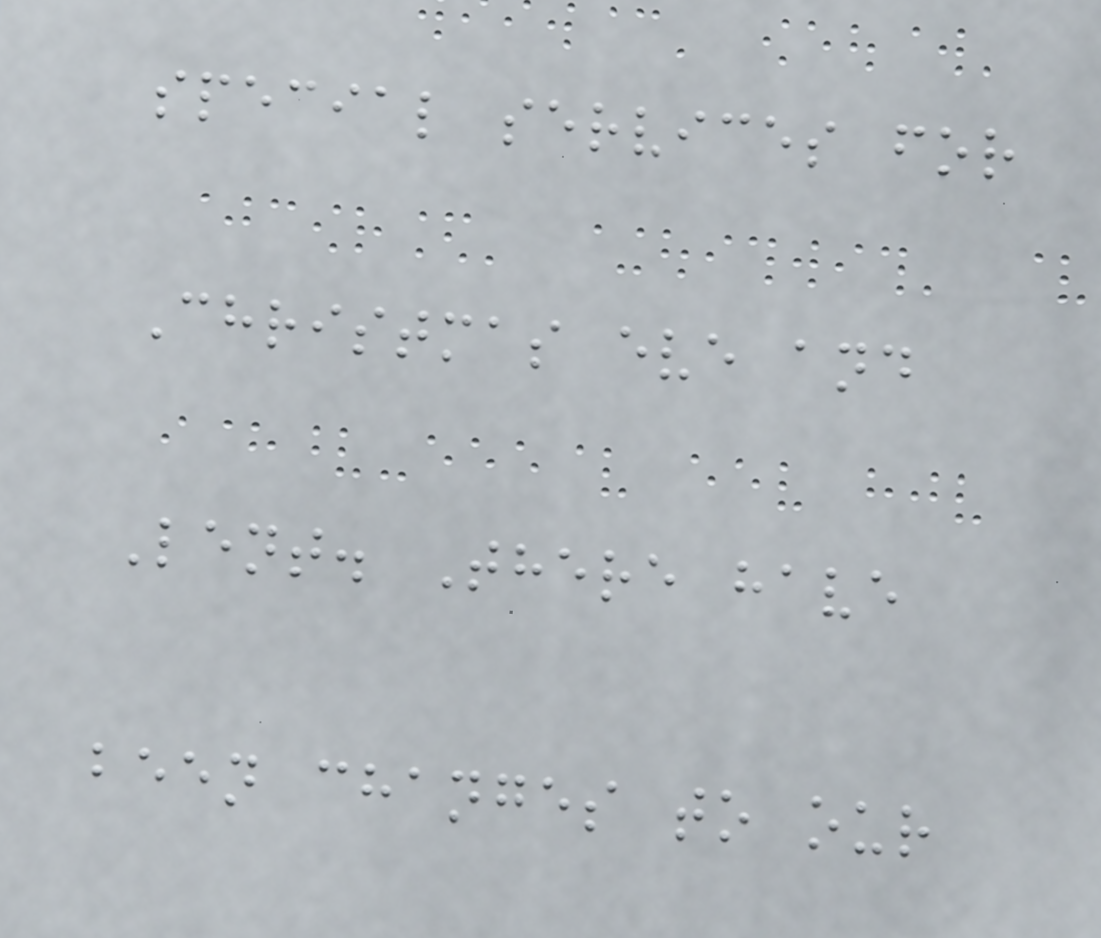special services for
Christmas eve and
Lent. There have
been changes to our
